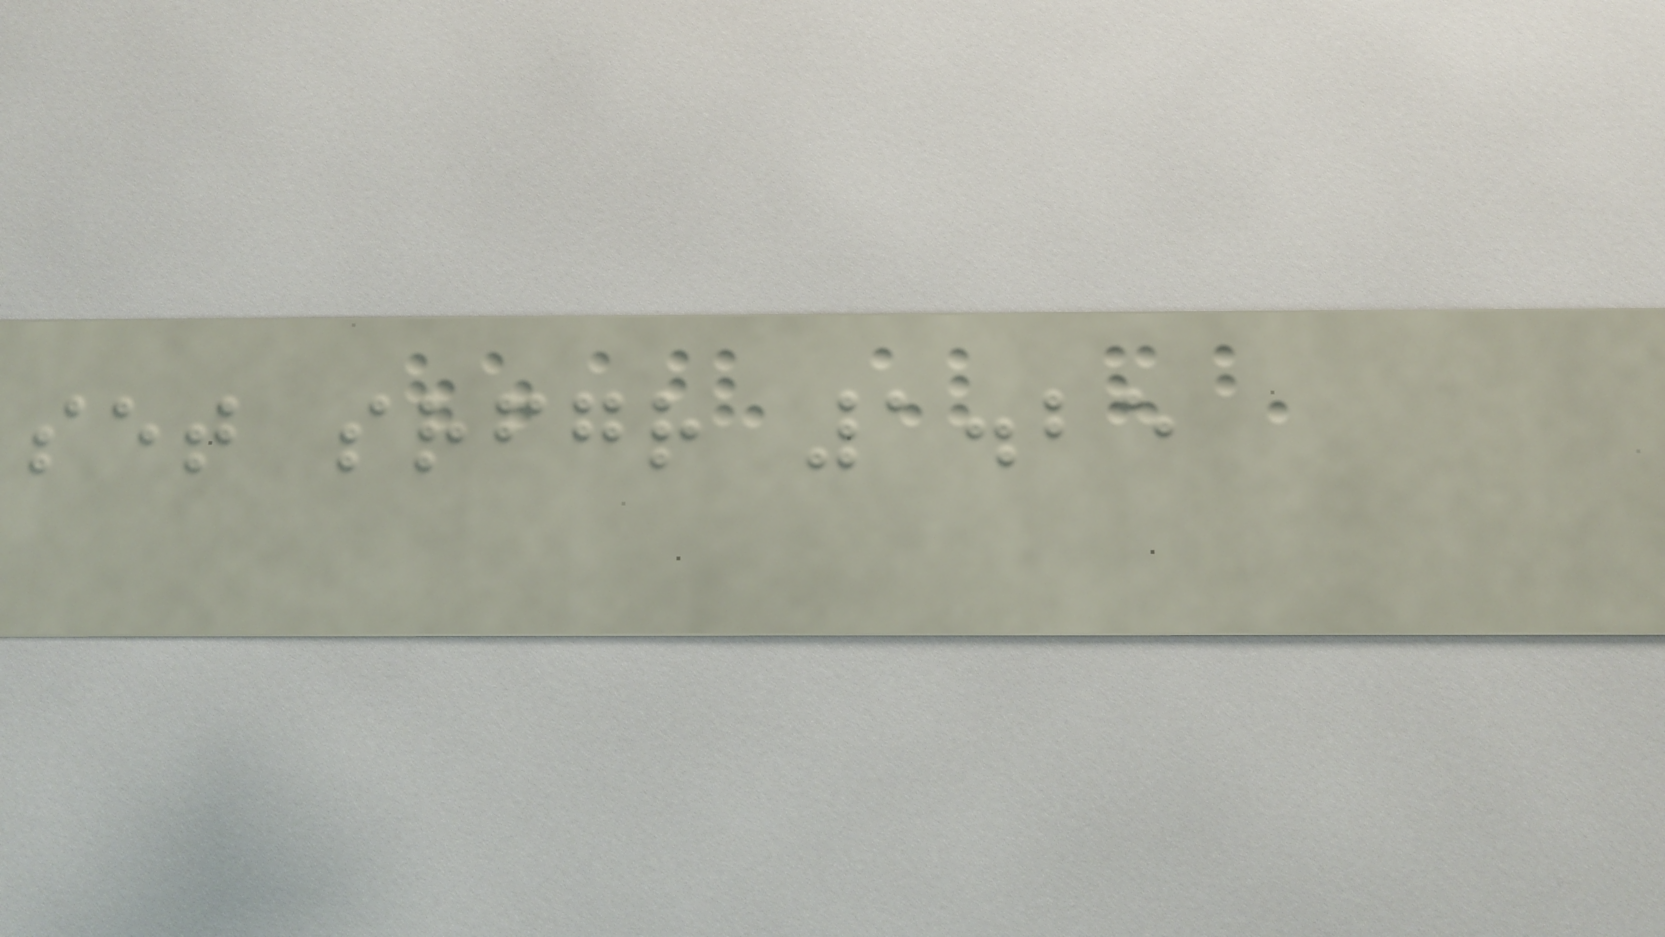set srfgr 1.25
